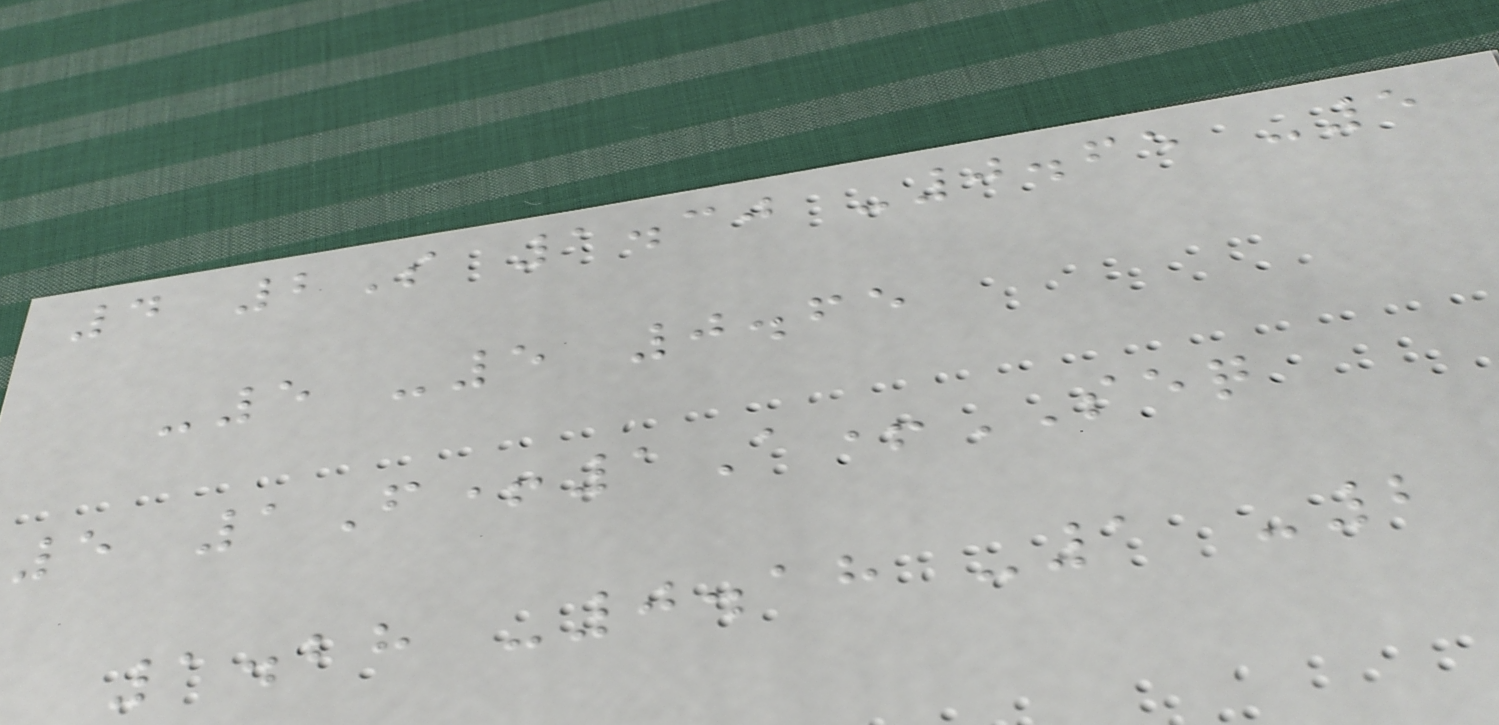4 2S 1.30 -0.65 -5
-5 -5 0.65
5 1F+1A+SEQ
1.28 -0.18 -1 -2
